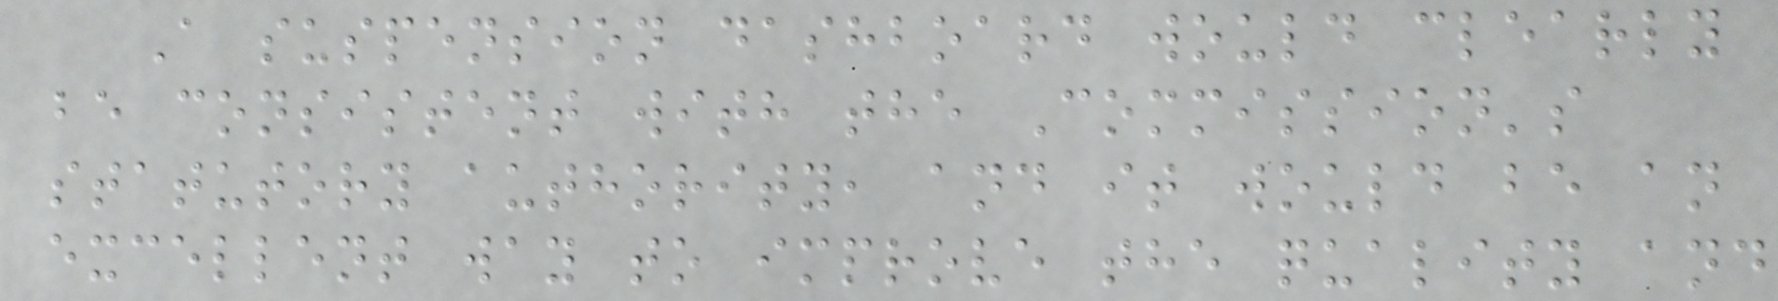A suspension dashboard would clearly
be consistent with the Commission's
statutory authority, and it would be an
excellent way to improve the quality and
